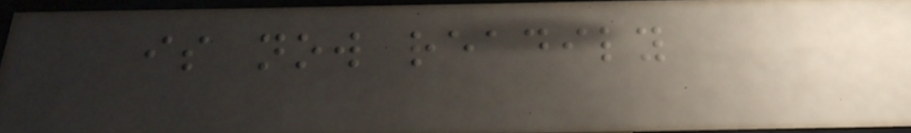is now readily
